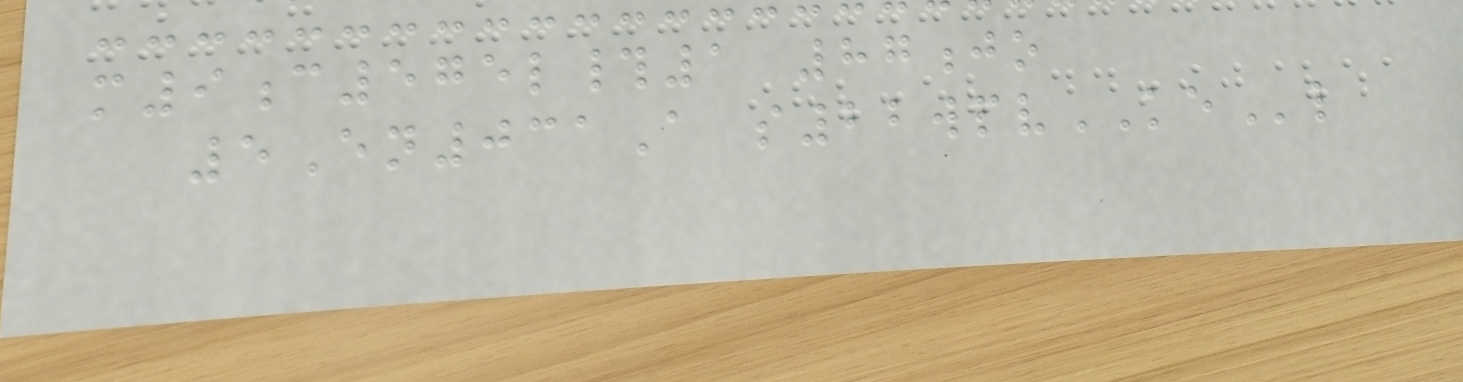m9c575l#1 87jo
5En031A s22wpvKEl
